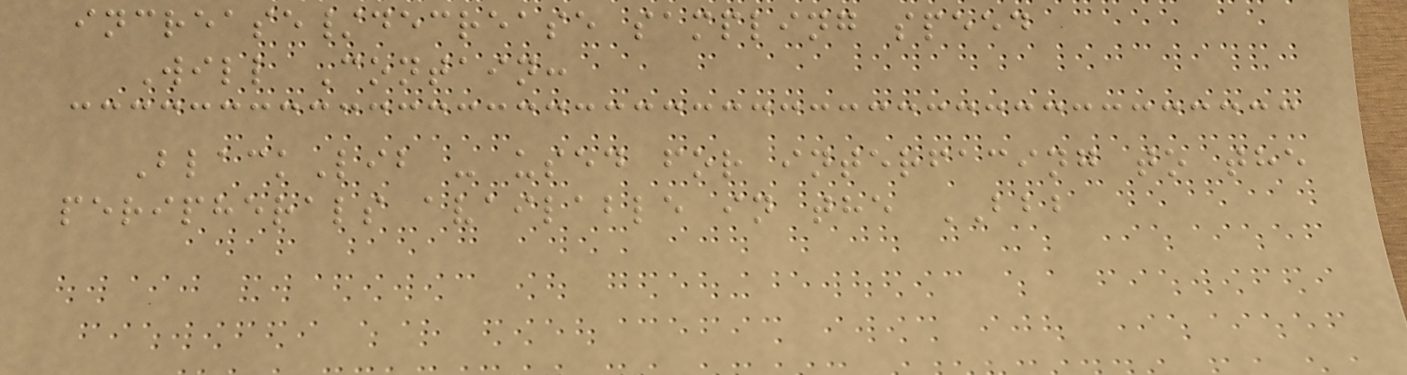increase/decrease sampling speed
Will Contain:
BlackLib - used for interfacing to the
peripherals available in the BBB
